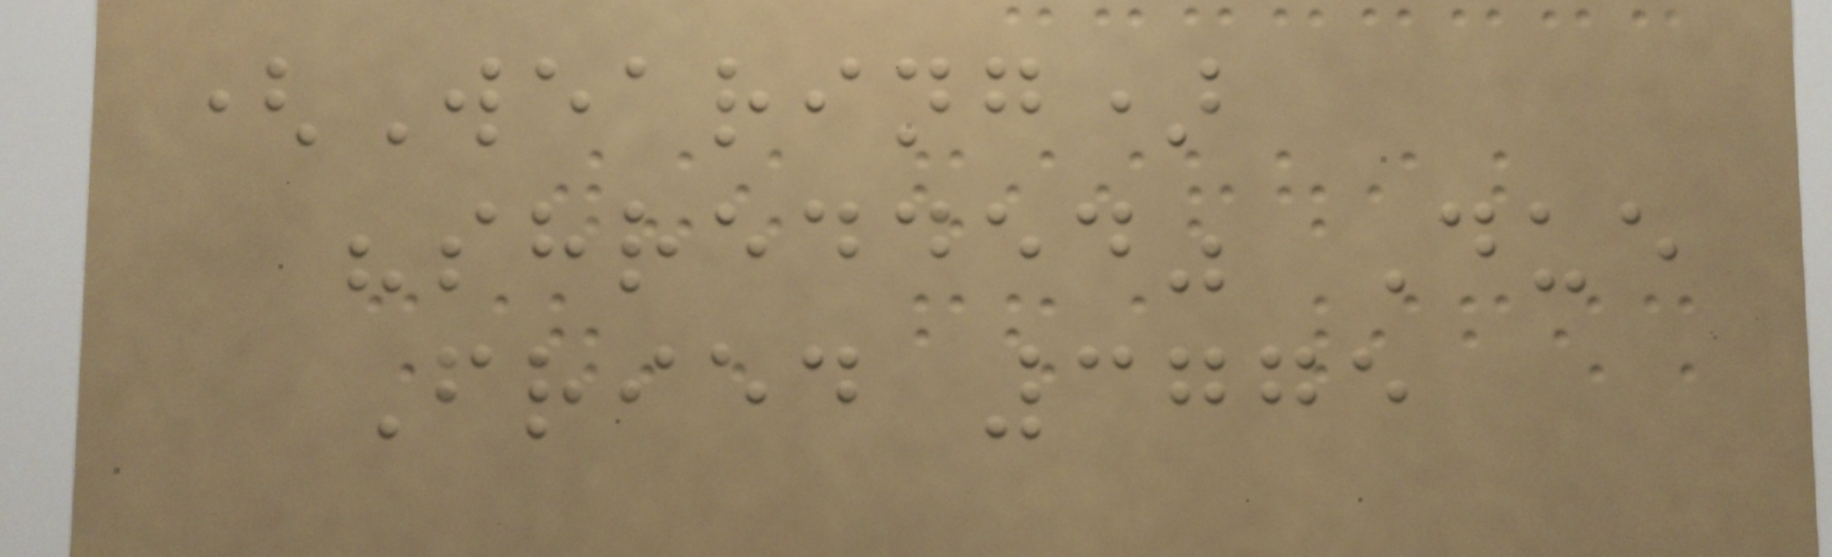(Wearing)
"shredded" Due
Fried 3775
